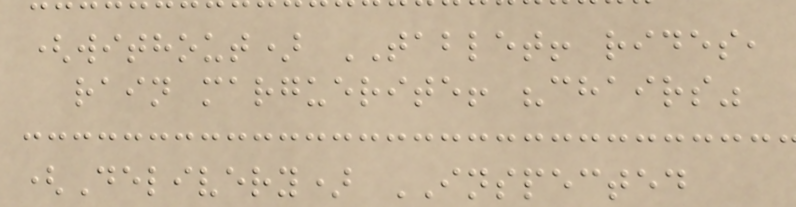(without) TABLET! rides,
rain marguerite! "chairs"
(Delivery) INSPECTED
